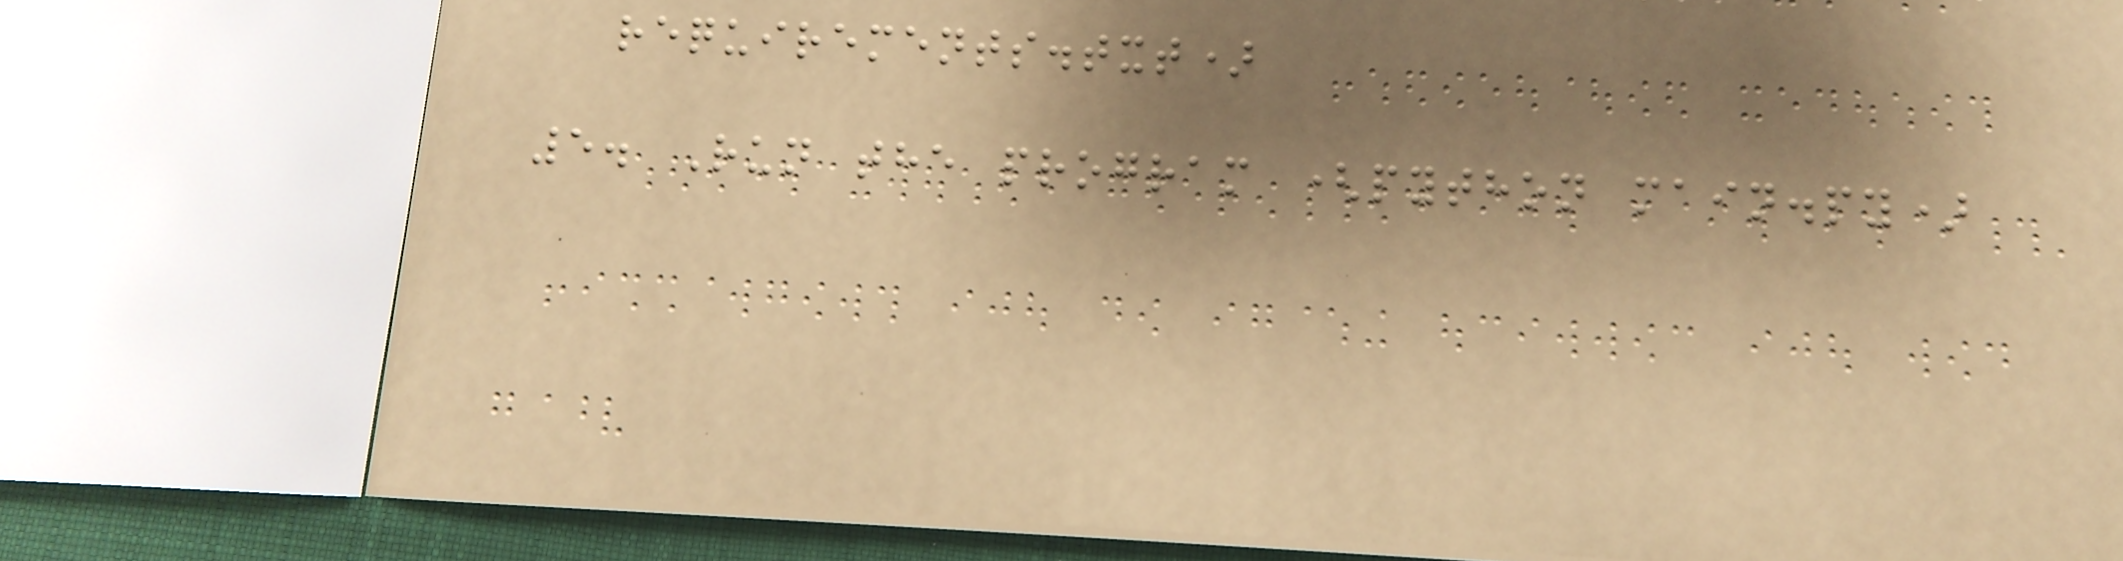requirements.txt)
5. Run the program (python main.py)
